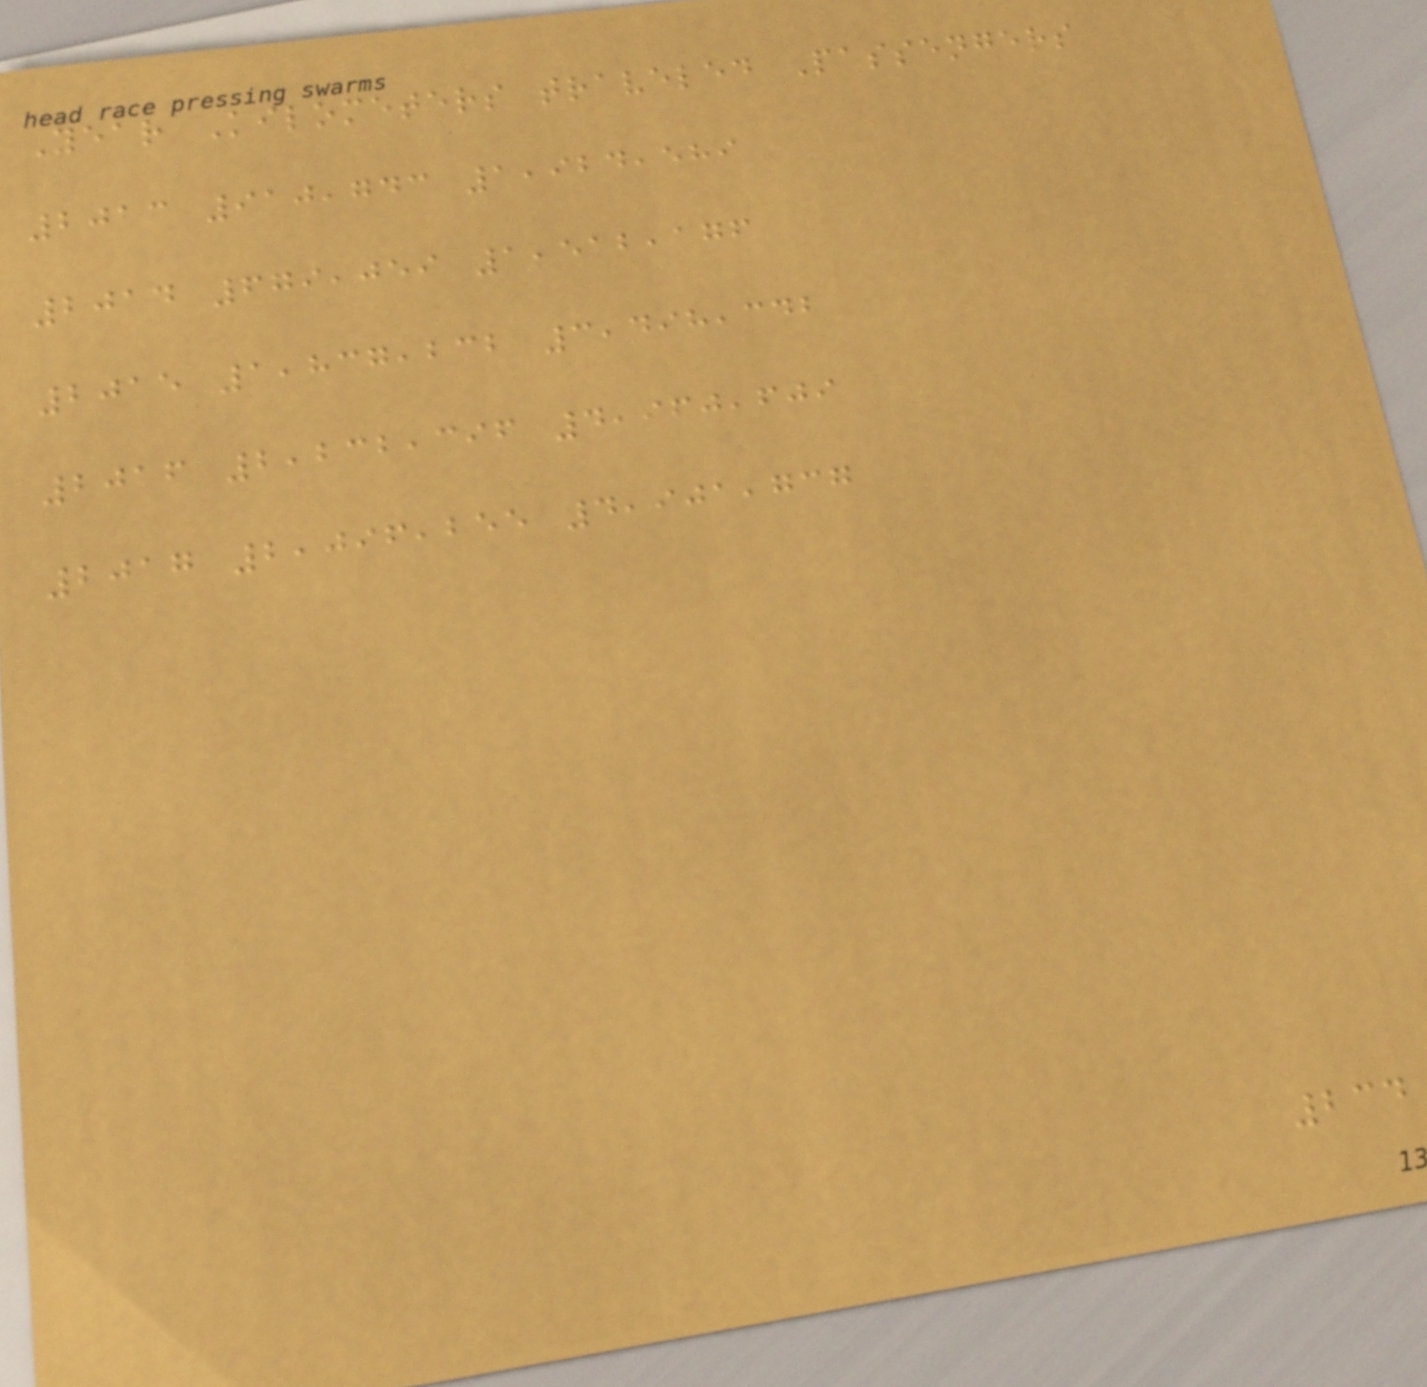Year Kilometers traveled Passengers
2013 910,743 1,924,589
2014 679,059 1,512,176
2015 1,837,232 3,498,342
2016 2,232,396 4,960,609
2017 2,096,255 4,901,737
234
